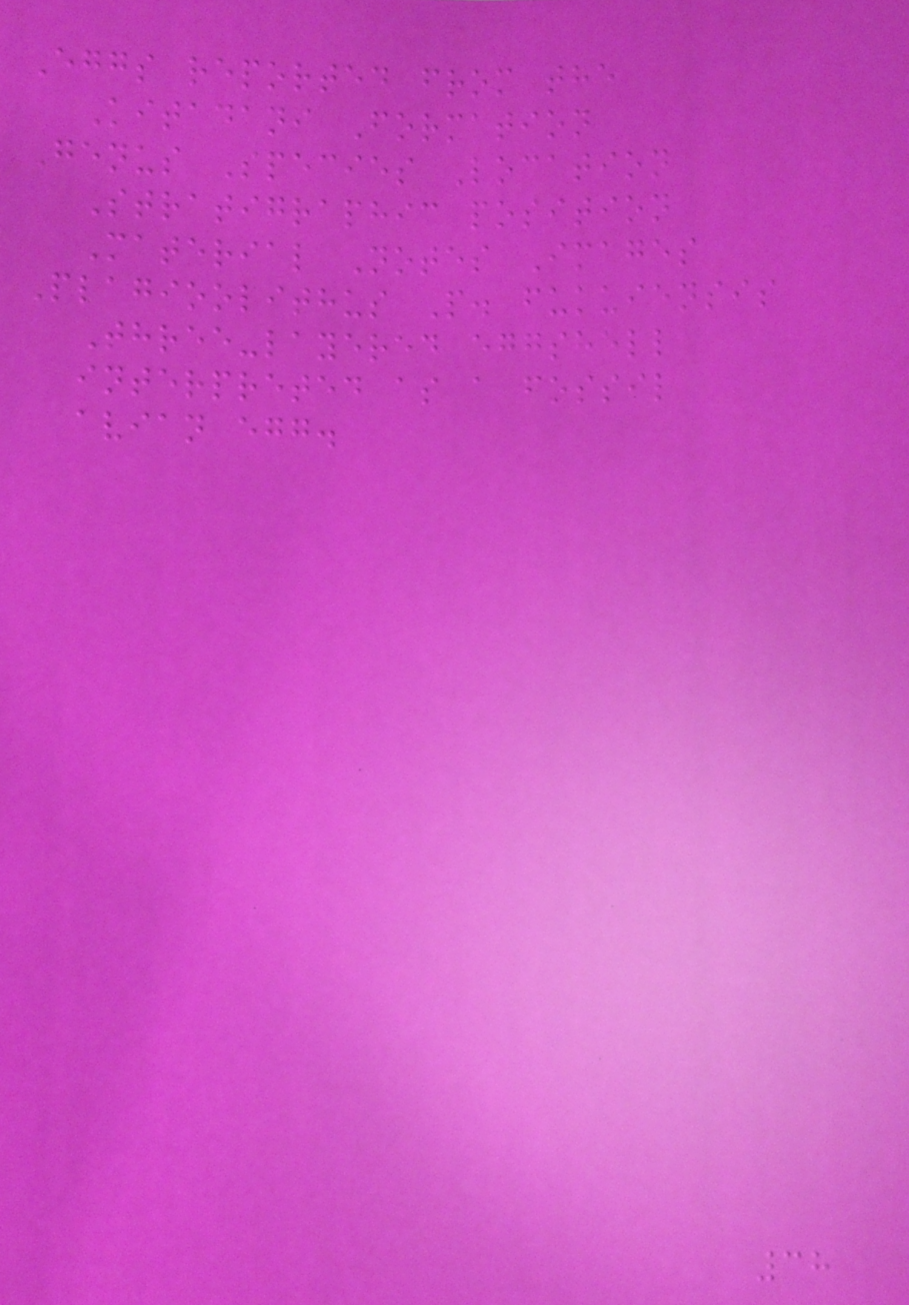Eggs reported from the
Kitadani Formation
Genus Species Location
Stratigraphic position
Material Notes Images
Plagioolithus P. fukuiensis
Three-layered eggshell
interpreted as a fossil
avian egg.
38
